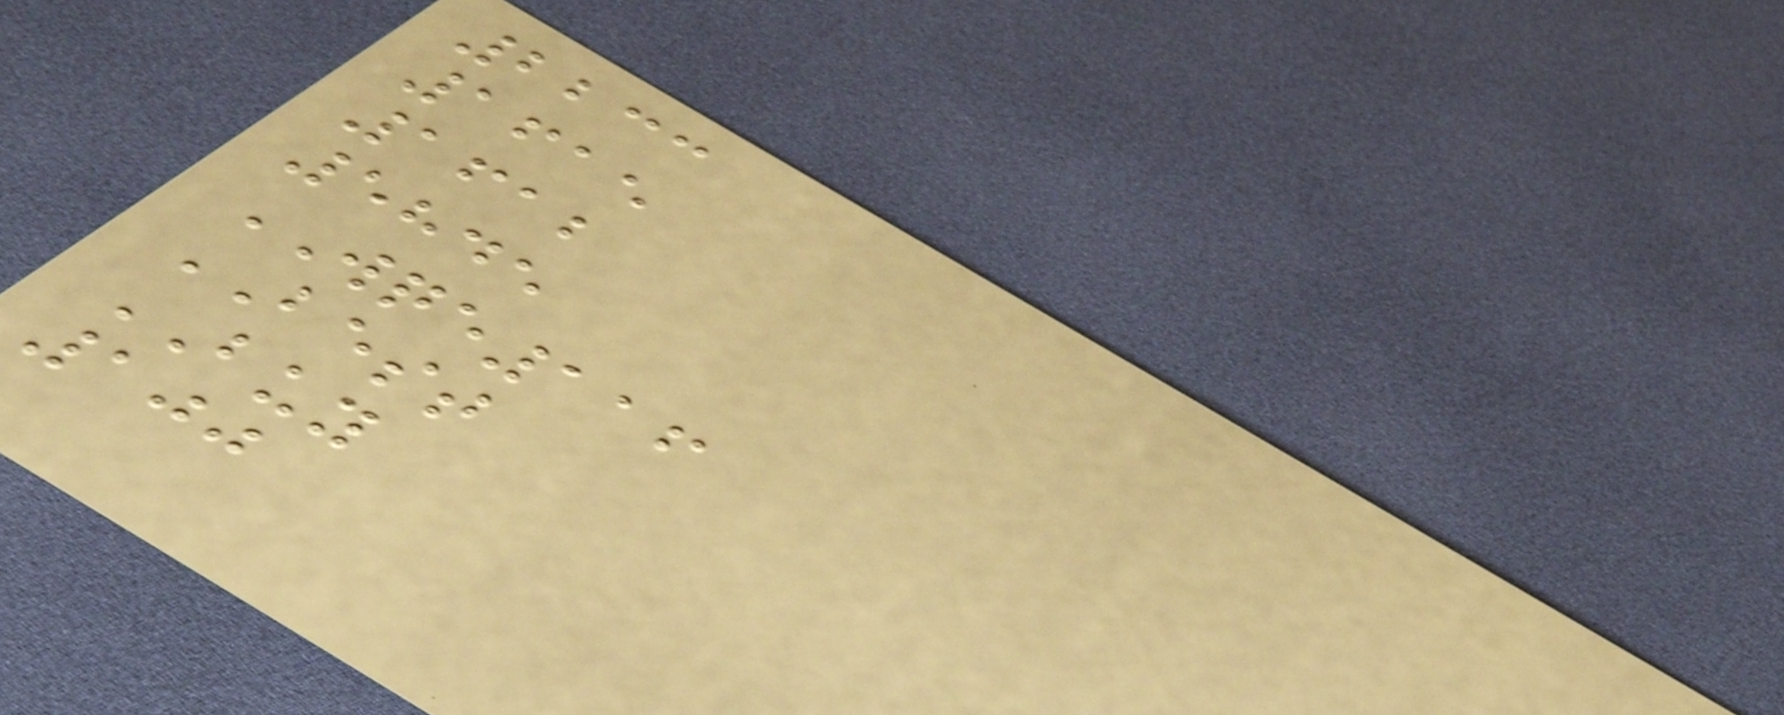2233
1615
1612
5845
WQE116
BEST
BUY
100
